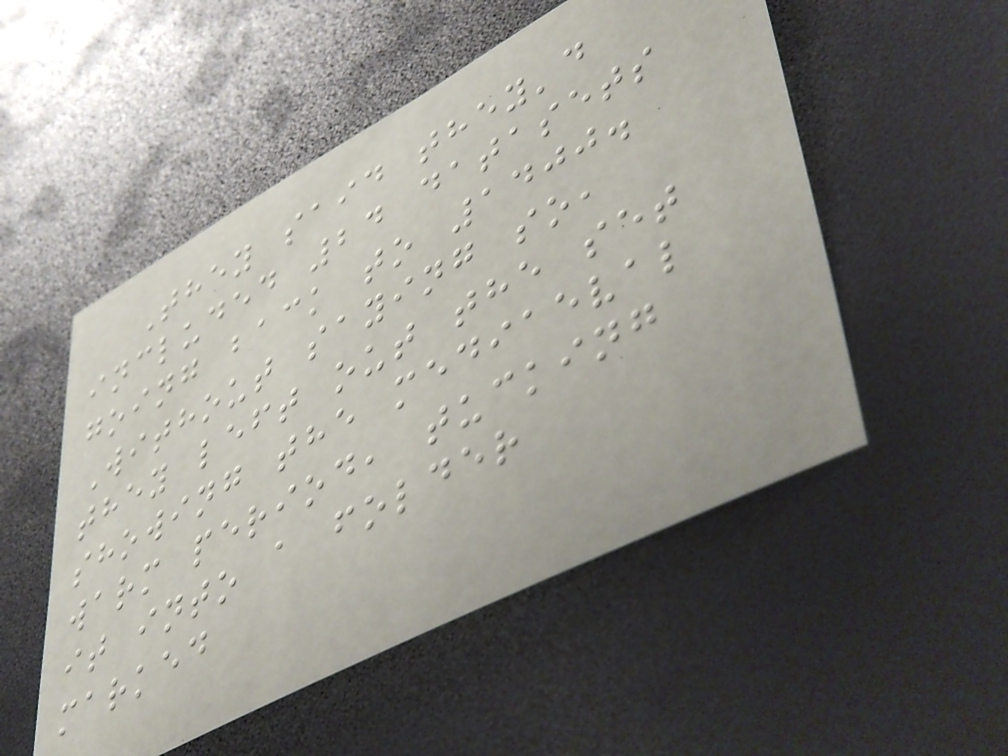They said they'd
included 24 datasets
going back to 1400.
Without saying so,
they left out the set
showing the mediaeval
warm period, tucking
it into a folder
marked
